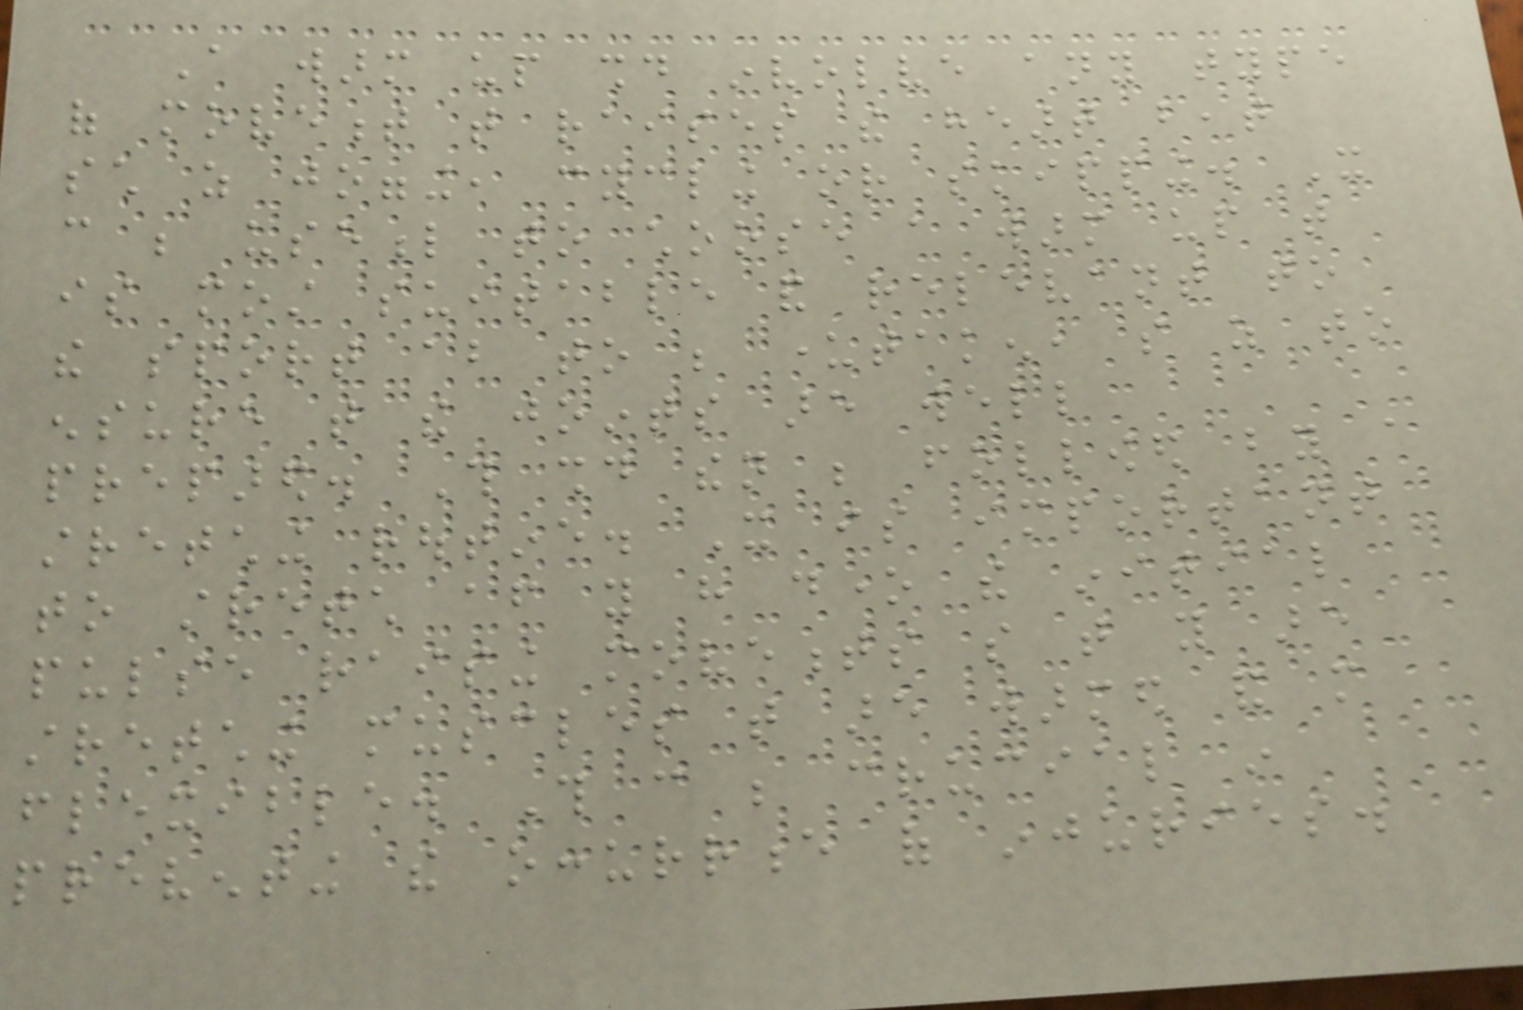A warm up should involve any type
of movement that raises the heart beat
such as jogging, cycling or skipping. It
can be useful to choose a warm up that
is most suitable and relevant to
the sport about to be undertaken, so as to
ensure that the joints are well
prepared. This should then be followed by a
stretching routine. It is important
to stretch after you have done the initial
pulse raising movements so that you are
stretching muscles that are warmed and more
flexible. This can be crucial in
preventing the occurrence of injuries.
